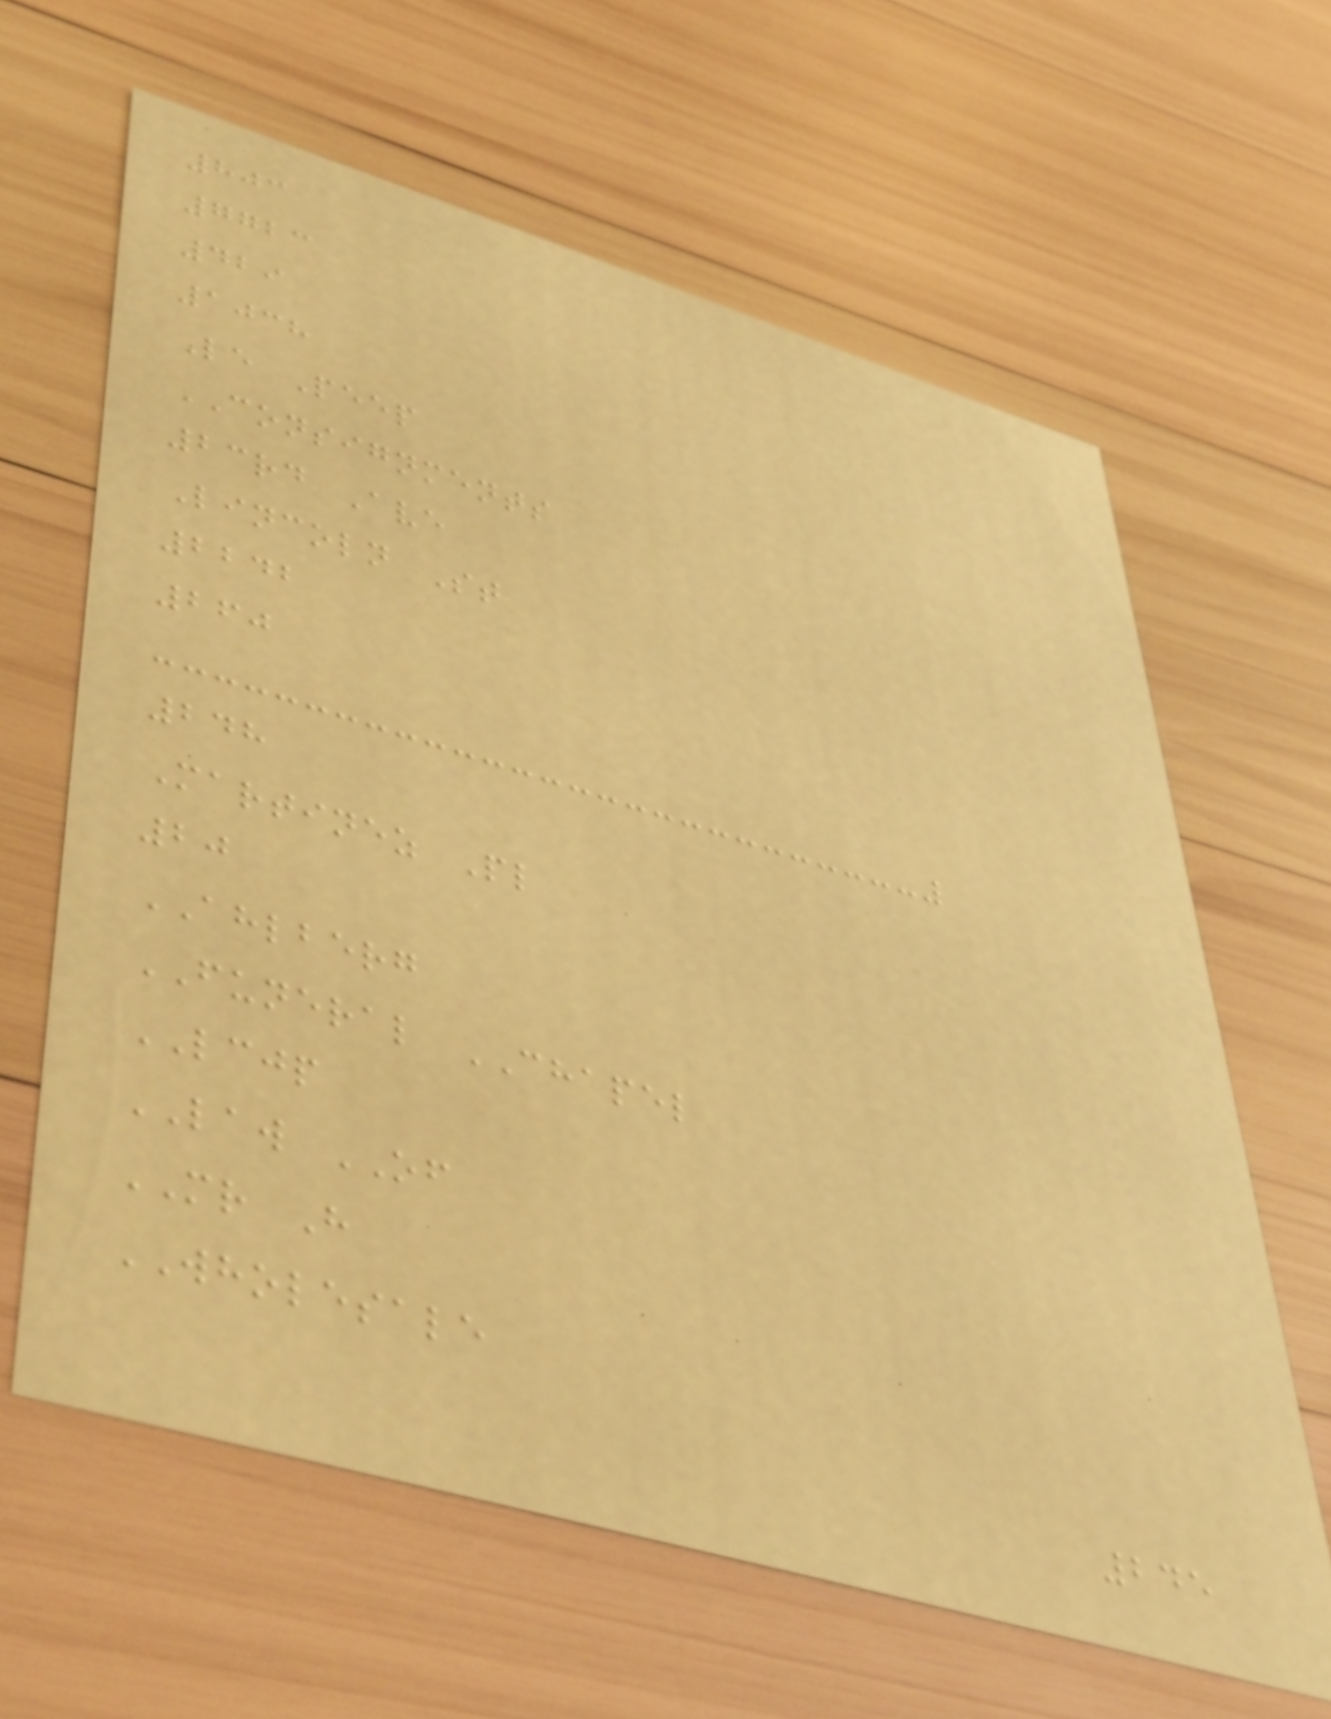803
7723
429
1038
Le Peep
CONSIGNMENTS
23rd Ave
Lincoln St
2242
260
248
Martinez Pl
20
AHLBERG
FUNERAL CHAPEL
LCJP
LAW OF
MR H
WHOLESALE
245
